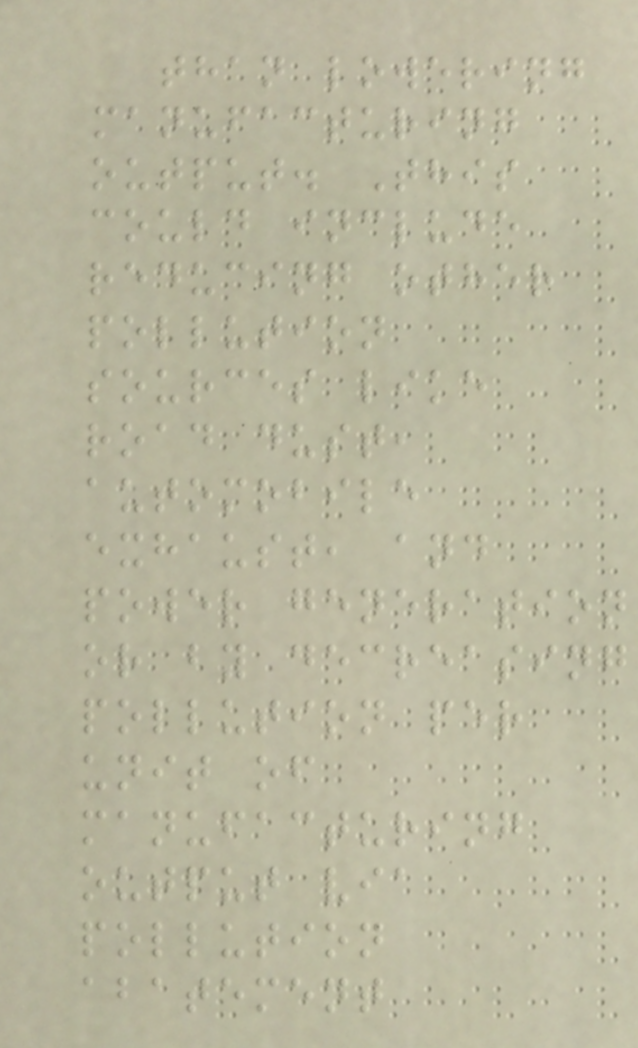than lowering
manufacturing
output. This
could include
reducing other
pollution
sources like
road dust,
automobile
exhaust, and
power generation
or by decreasing
pollution per
unit of
manufacturing
output via
pollution
abatement
